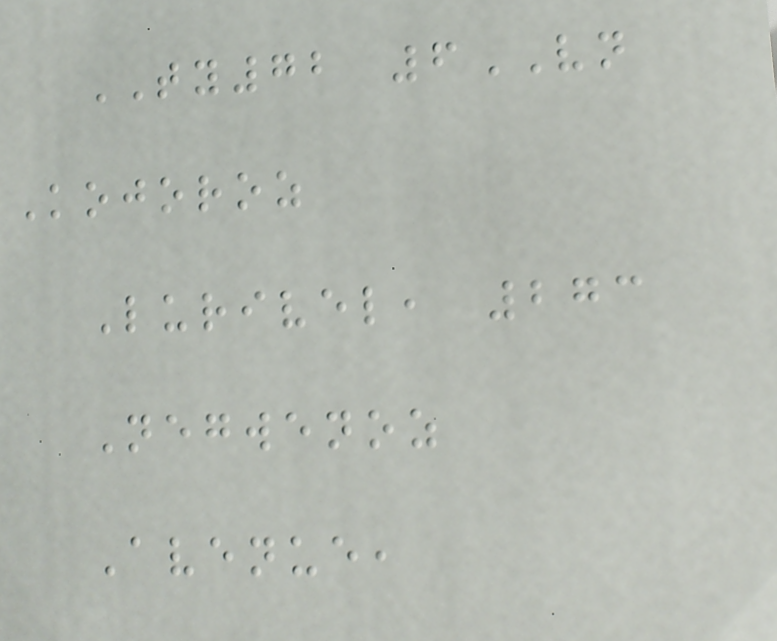TY72 6VN
Kojoroz
Lurivel, 273
Negwenoz
Avenue,
